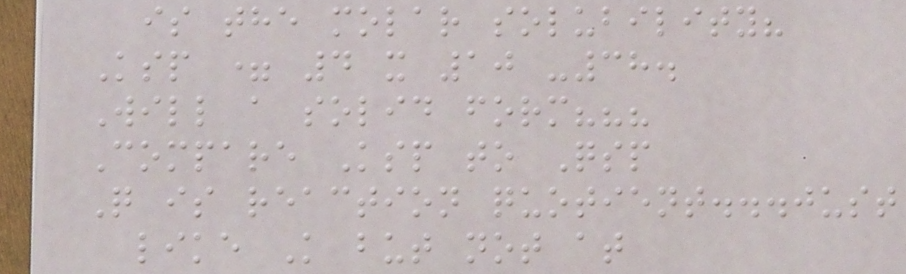is the molar solubility?
Ksp = 4 x 10 -38.
Will a solid form???
Compare Ksp to Qsp
Q is reaction quotient...just
like K but not at
